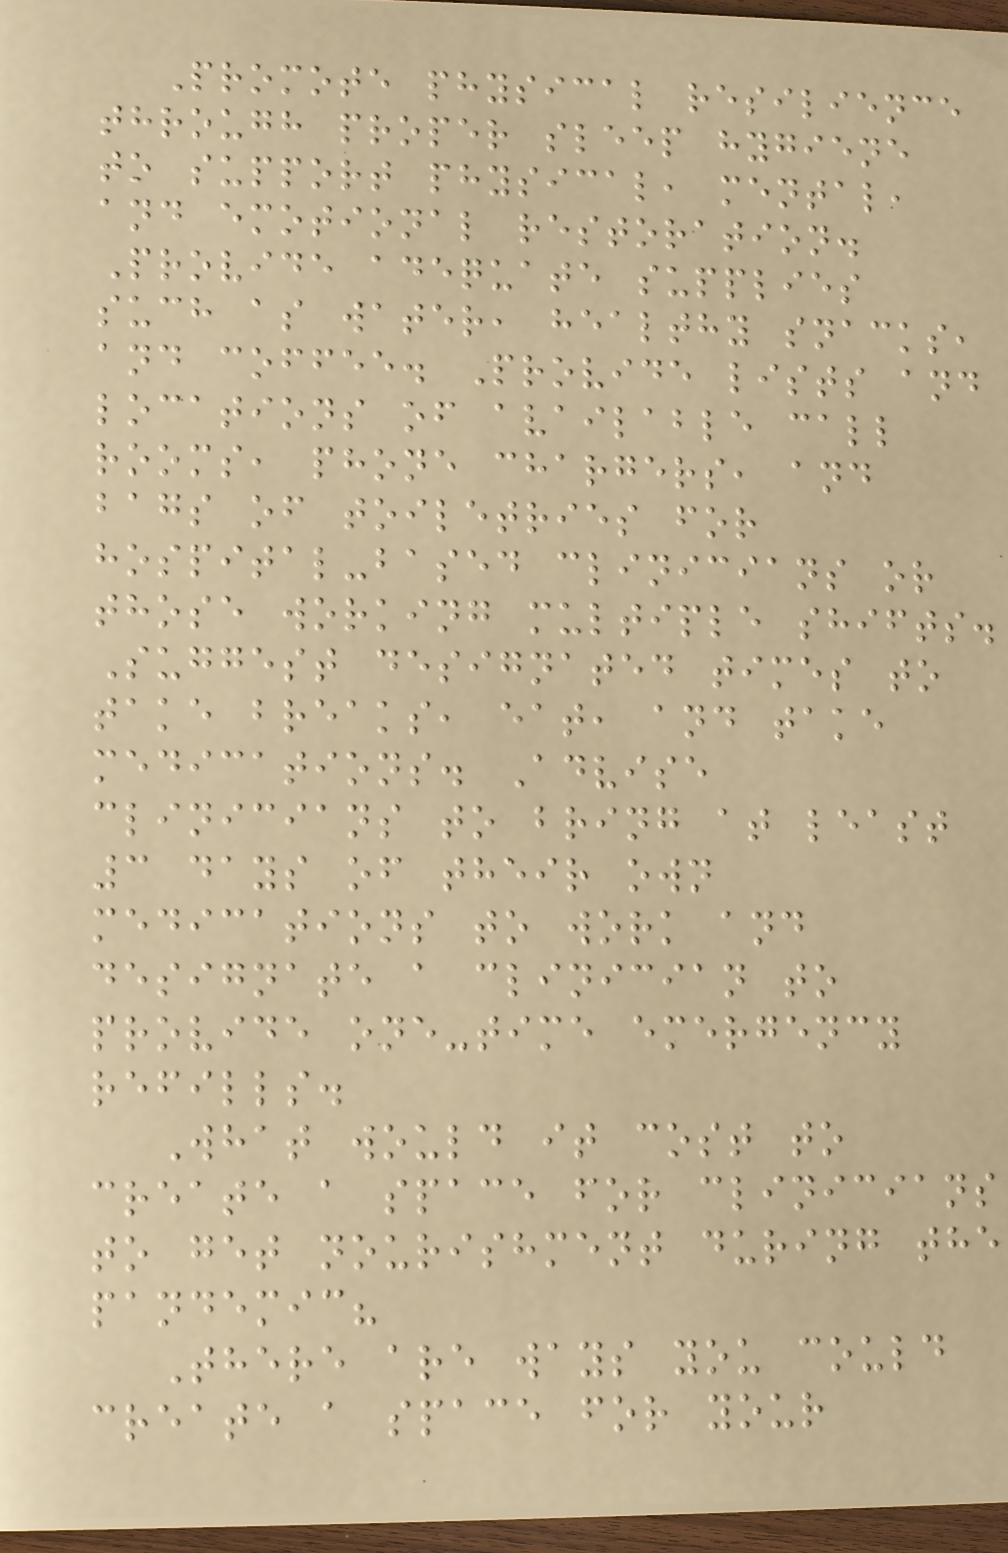Promote physical resilience
through proper sleep hygiene
to support physical, mental,
and emotional restoration.
Provide adequate supplies
such as water, healthy snacks,
and coffee. Provide lists and
locations of available call
rooms, phone chargers, and
bags of toiletries for
hospital-based clinicians or
those working multiple shifts.
Suggest designated times to
take breaks, eat, and take
medications. Advise
clinicians to bring at least
3 days of their own
medications to work and
designate a clinician to
provide one-time emergency
refills.
What would it cost to
create a space for clinicians
to get nourishment during the
pandemic?
There are ways you could
create a space for your
